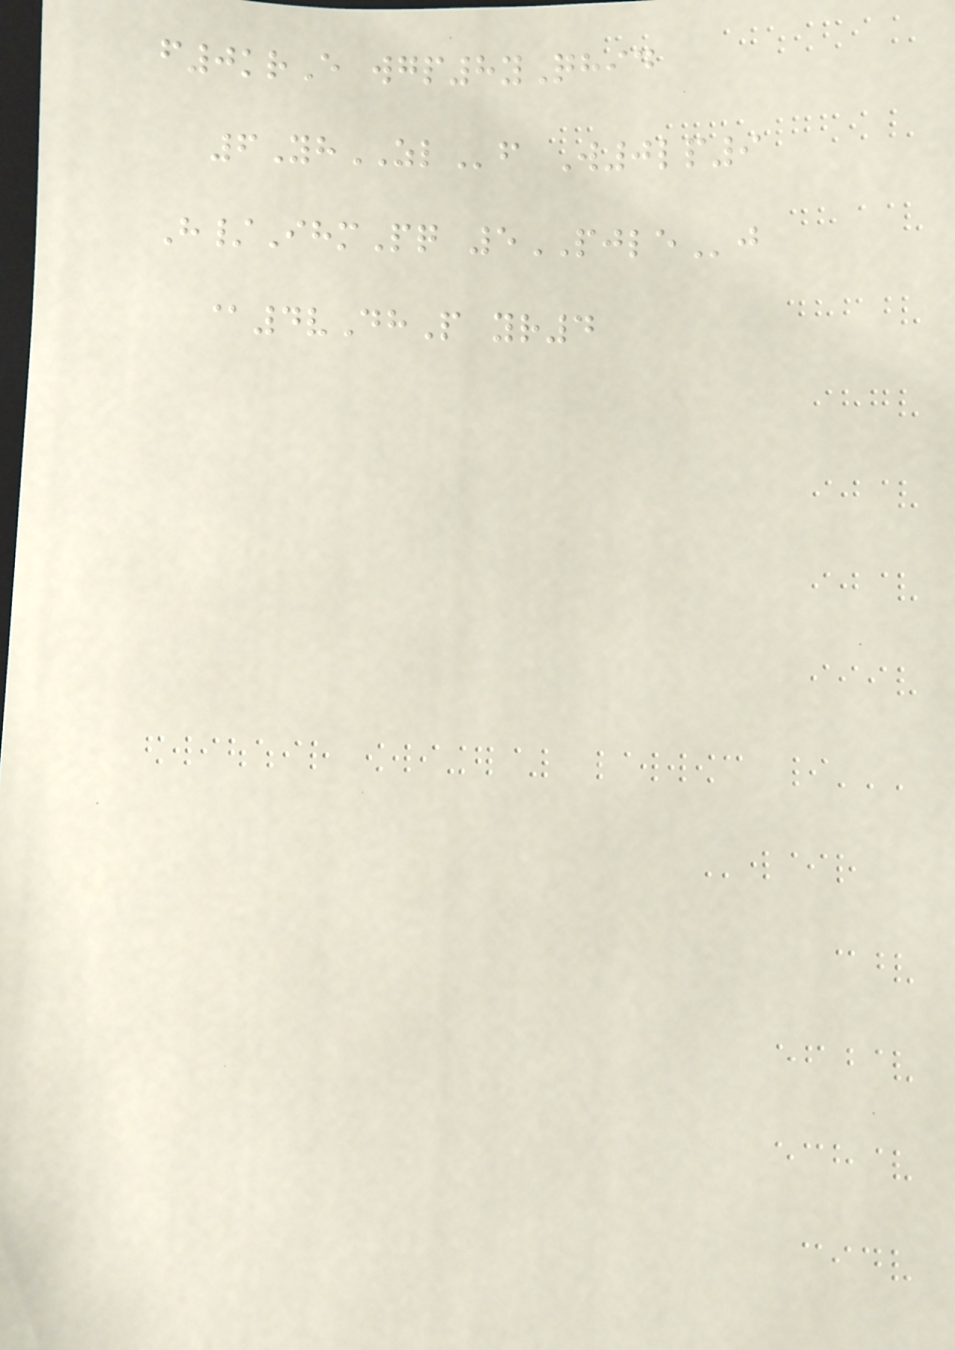f0krE wgp8yQhid
6YhZLf W0lp9
H/IhmPq 5PJLEj
@4vDhP yr4
